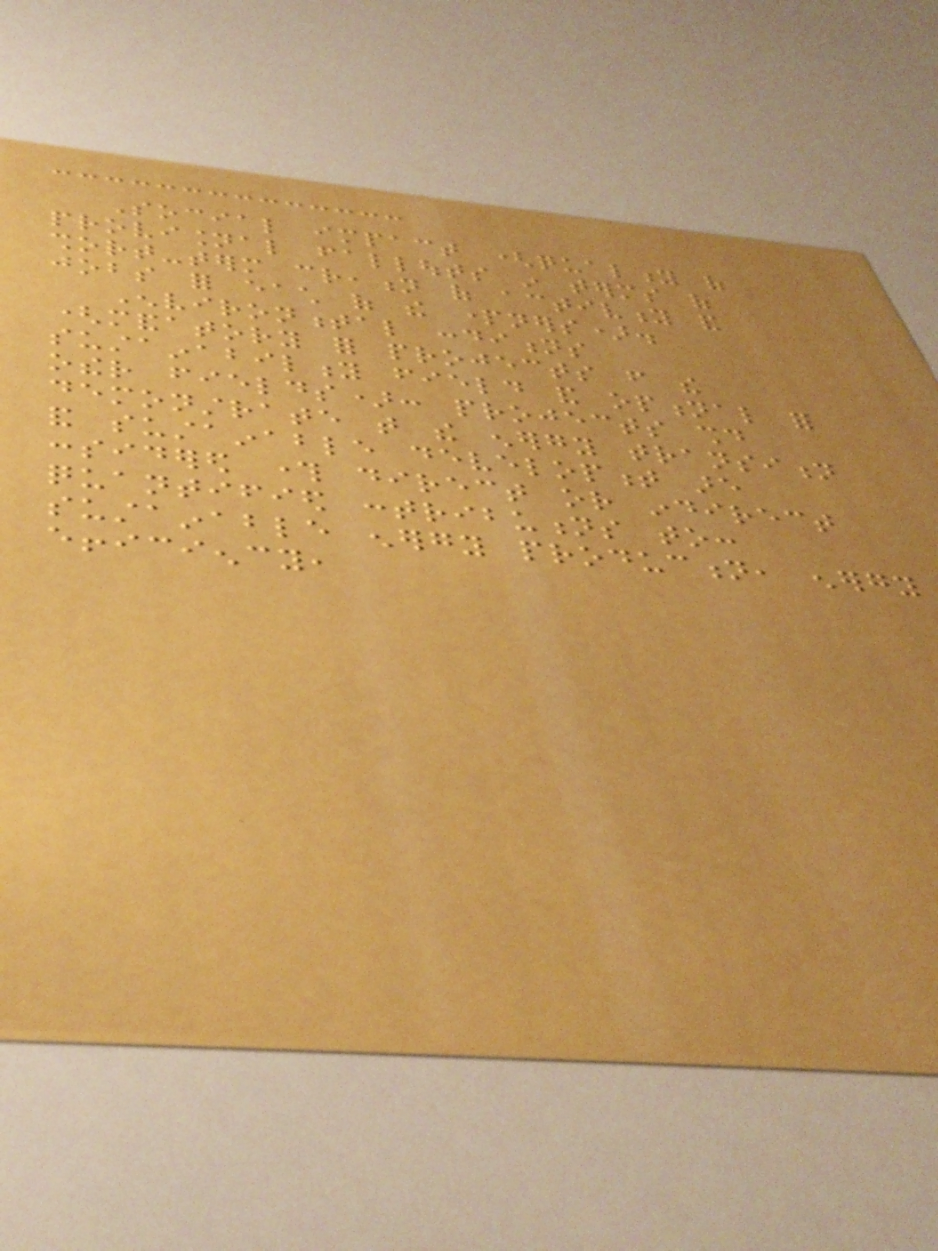Social impact (quality of
provisional fallouts in terms of
short-term creation of activity and
jobs for each of the partners).
Environmental conditions
(mandatory for projects from the
sustainability field and optional for
other fields): projects should
demonstrate that the energy transition
and sustainable development are
considered through direct or indirect
quantified contributions to:
sustainable energy production, energy
efficiency,
